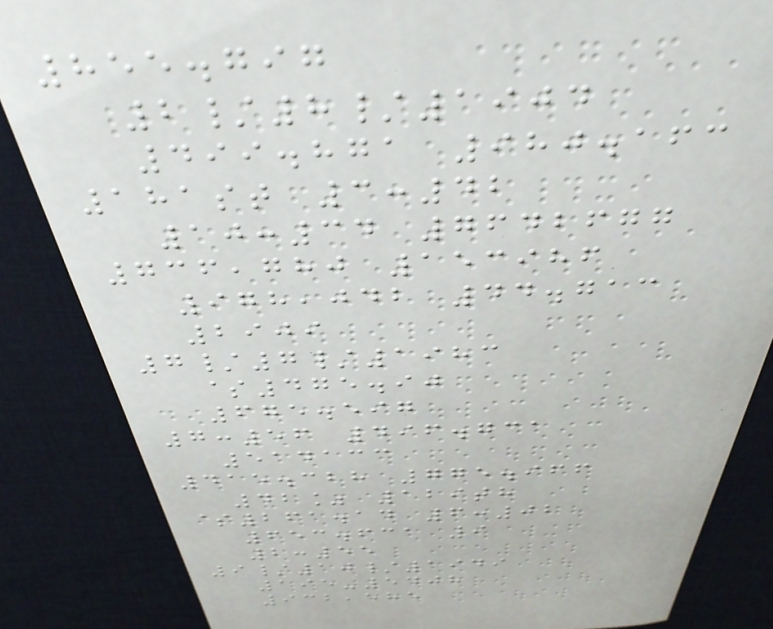855.797
2/8/1904
499.871 980.163
181st 3:42
10:34 7642677
736,780 153986
978,042 44.713
2909
7/7/1983
$475.90
675.597
7:56 496.731
514133
415.328 775.966
42% 129th
$261.14 6:02
653.631 9
2:55
9/10/1949
195-5408
932,585
